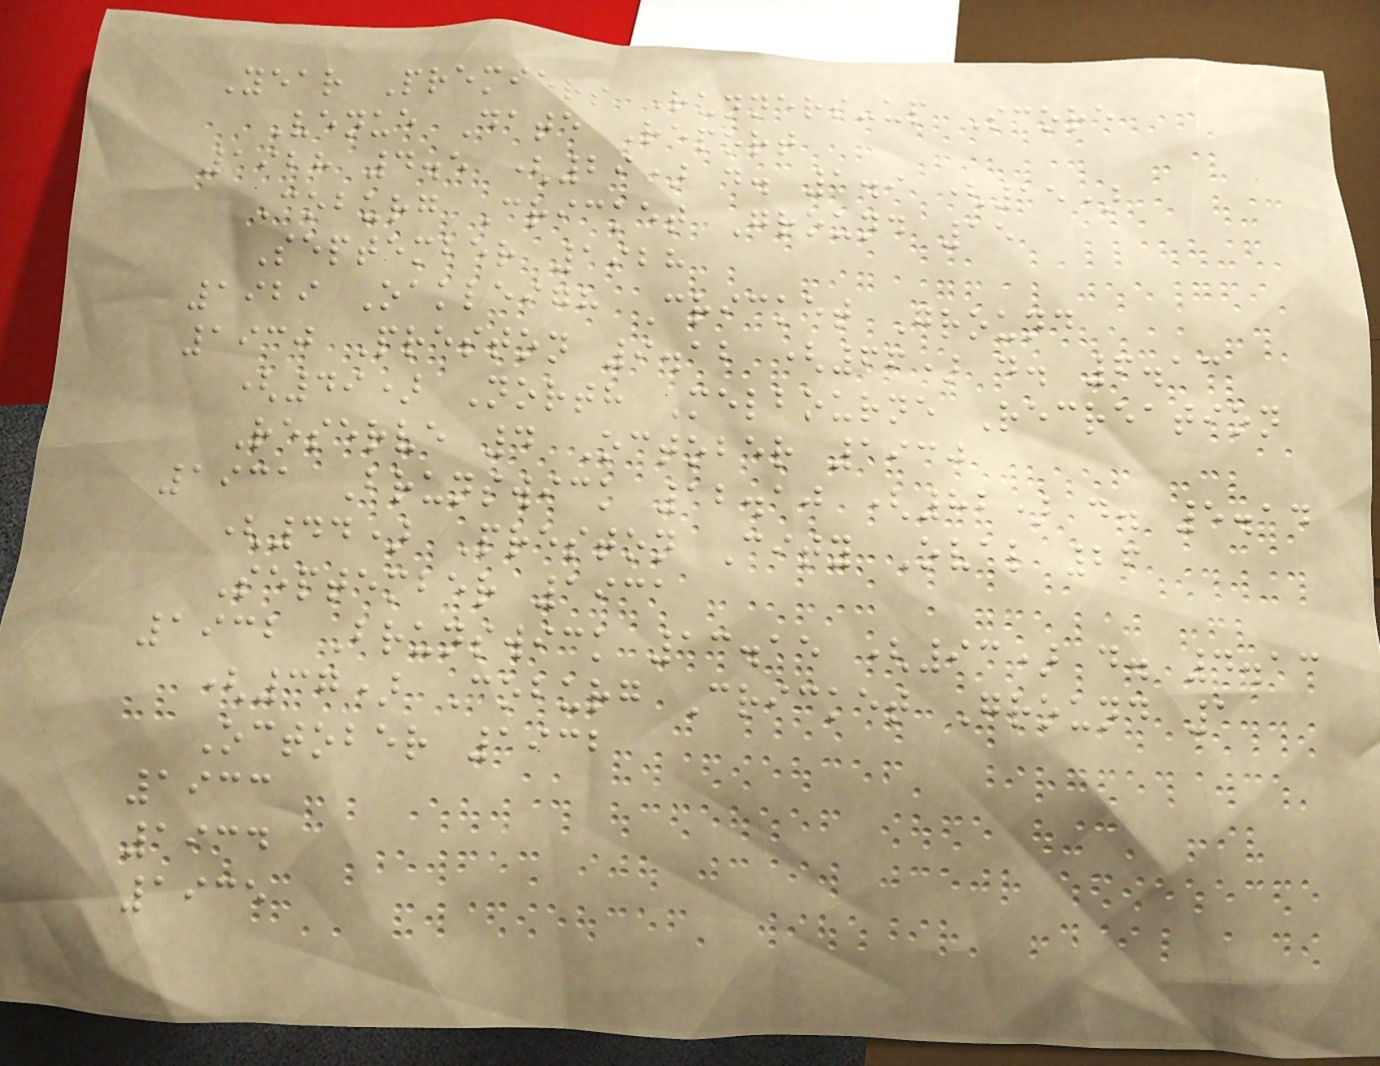Year Premiers Runners-up Score
Venue Date Report
1928 4.5 (29) d. 1.9 (15)
Coburg Cricket Ground 15
September 1928
1929 Oakleigh Cricket Ground
1930 Preston 9.12 (66) d. 6.13
(49) North Melbourne Recreation
Reserve 4 October 1930
1931 Brunswick 12.10 (82) d. 5.14
(44) Preston City Oval 26
September 1931
1932 Brunswick 13.15 (93) d. 4.13
(37) Coburg Cricket Ground 1
October 1932
1933
1934
1935
